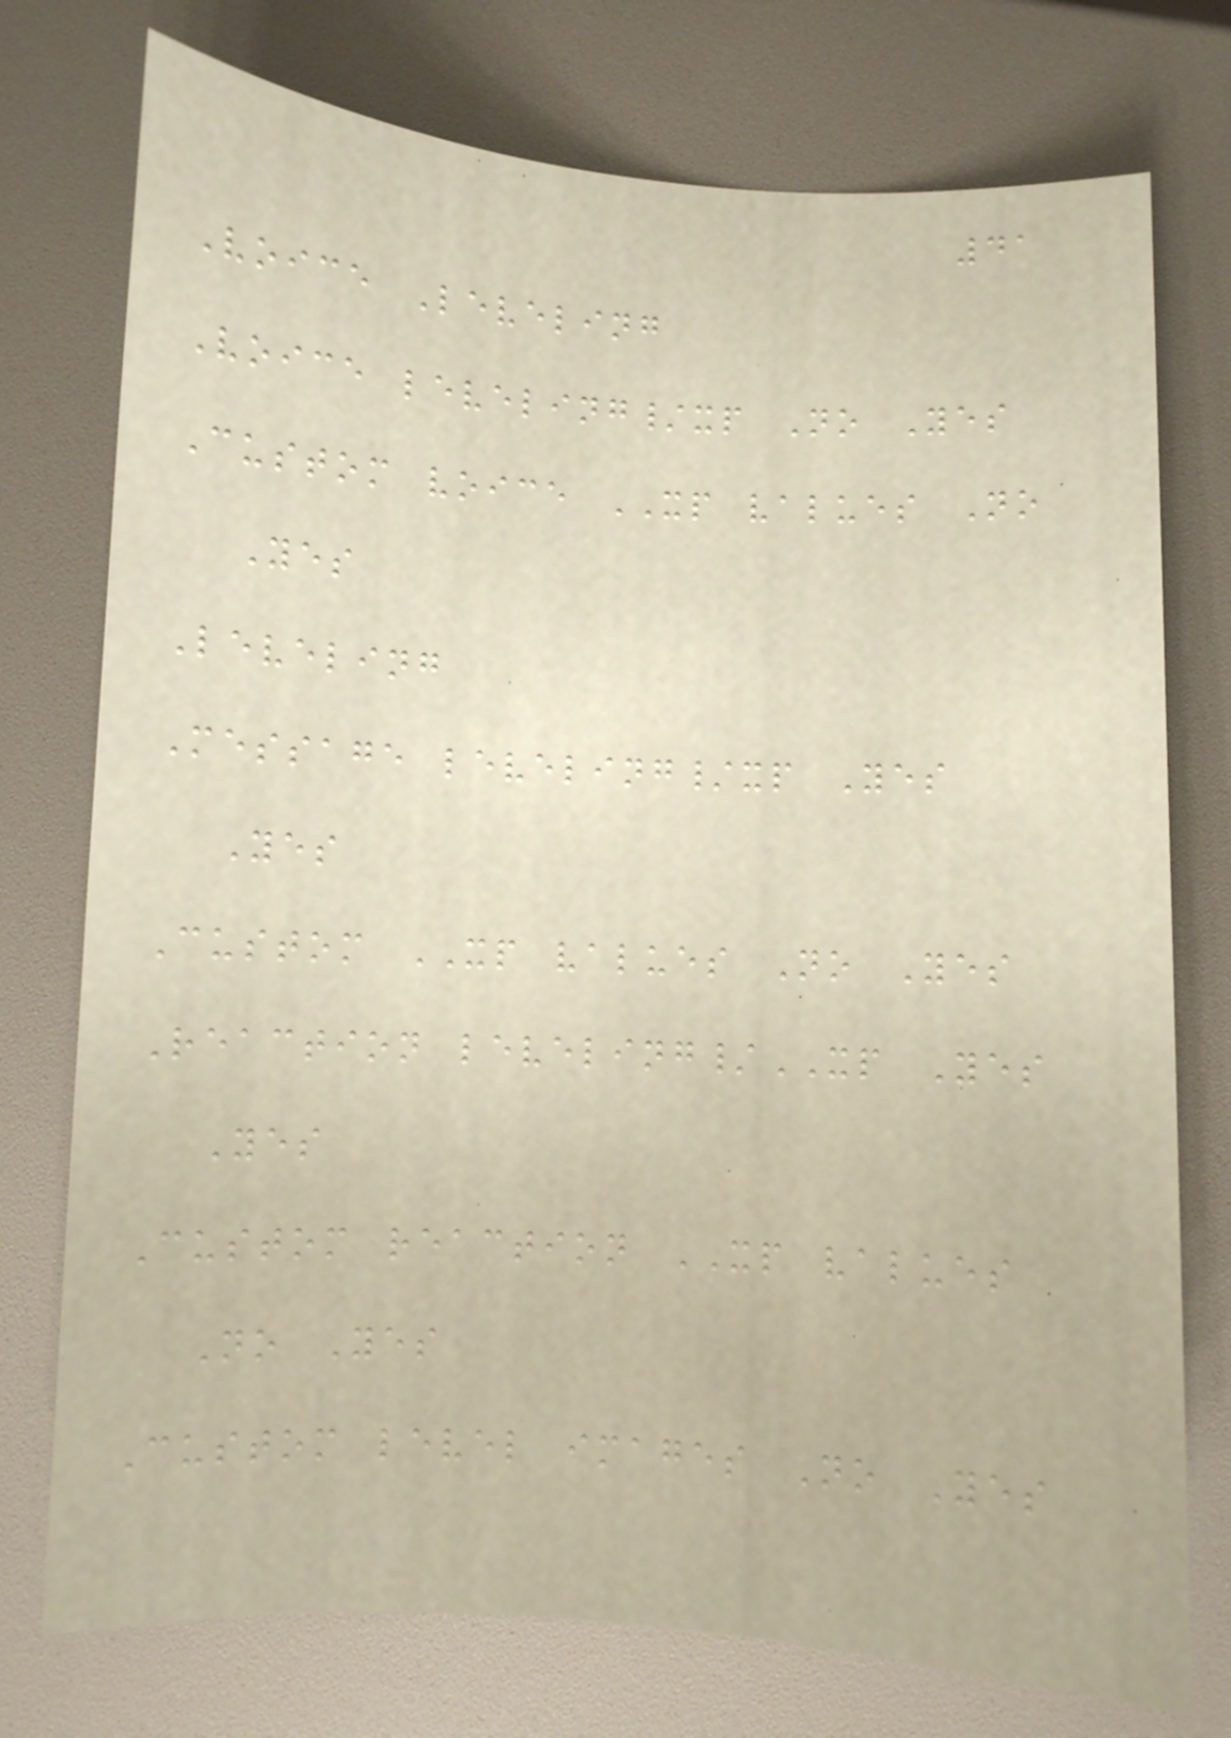41
Voice Leveling
Voice leveling/xp No Yes
Custom voice XP values No
Yes
Leveling
Message leveling/xp Yes
Yes
Custom XP values No Yes
Reaction leveling/XP Yes
Yes
Custom reaction XP values
No Yes
Custom level images No Yes
